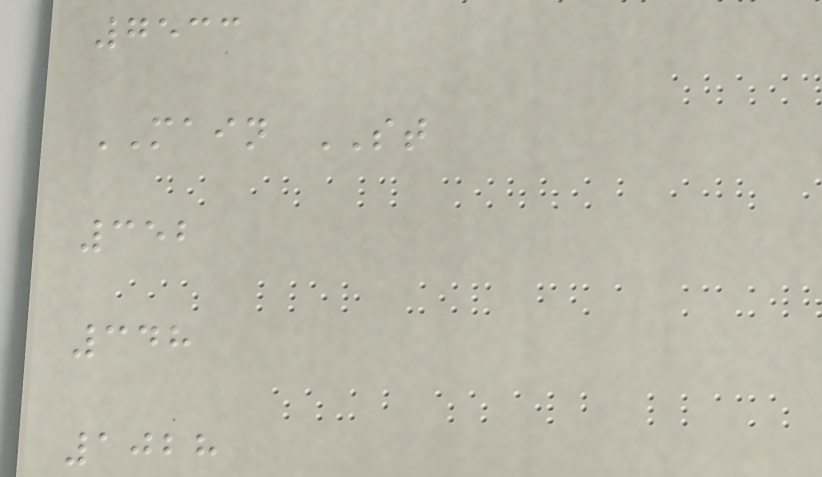7533
MAIN ST
352
348
1028
